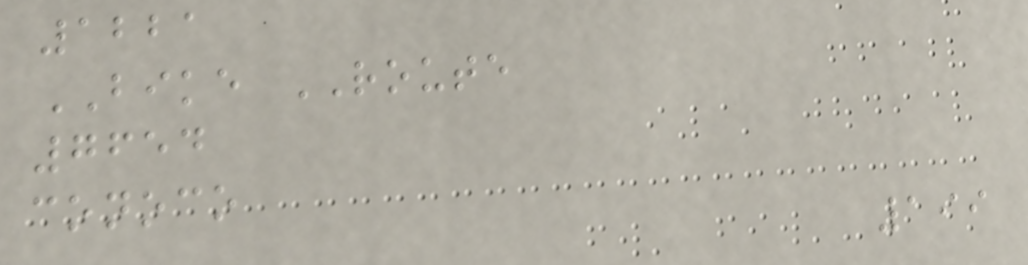1221
BIKE ROUTE
7654
conoco
199
